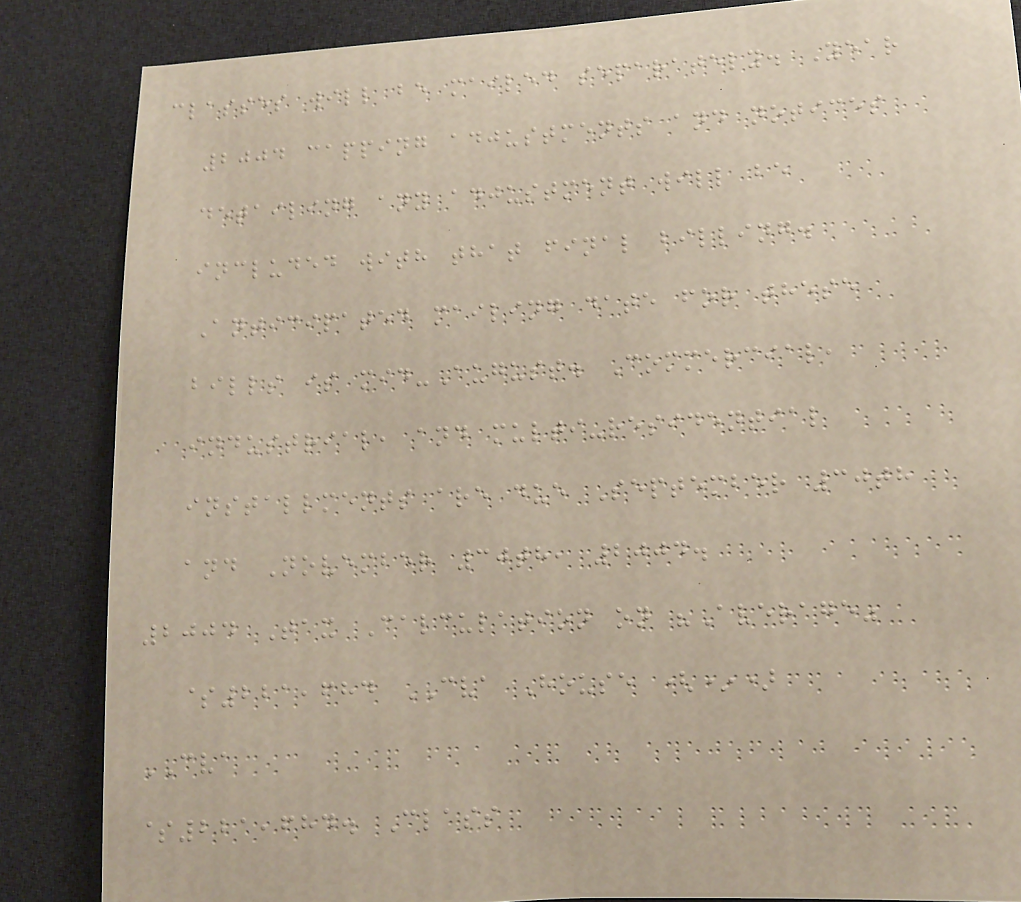classes will be mailed separately. Year
2004 capping adjustments and notices
detailing any adjustment will be
included with that final billing.
Anticipated mailing date for these
bills is mid-August. Commercial,
industrial, and multi-residential
installments are due September 30th
and November 30th, 2004.
2004 Tax Calculation on "Average"
$221,684 CVA House (*)
CVA
$221,684. Class
